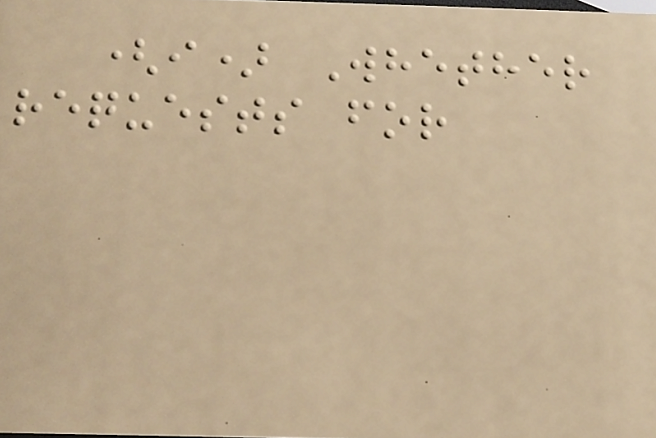(i) Whether
requests for
